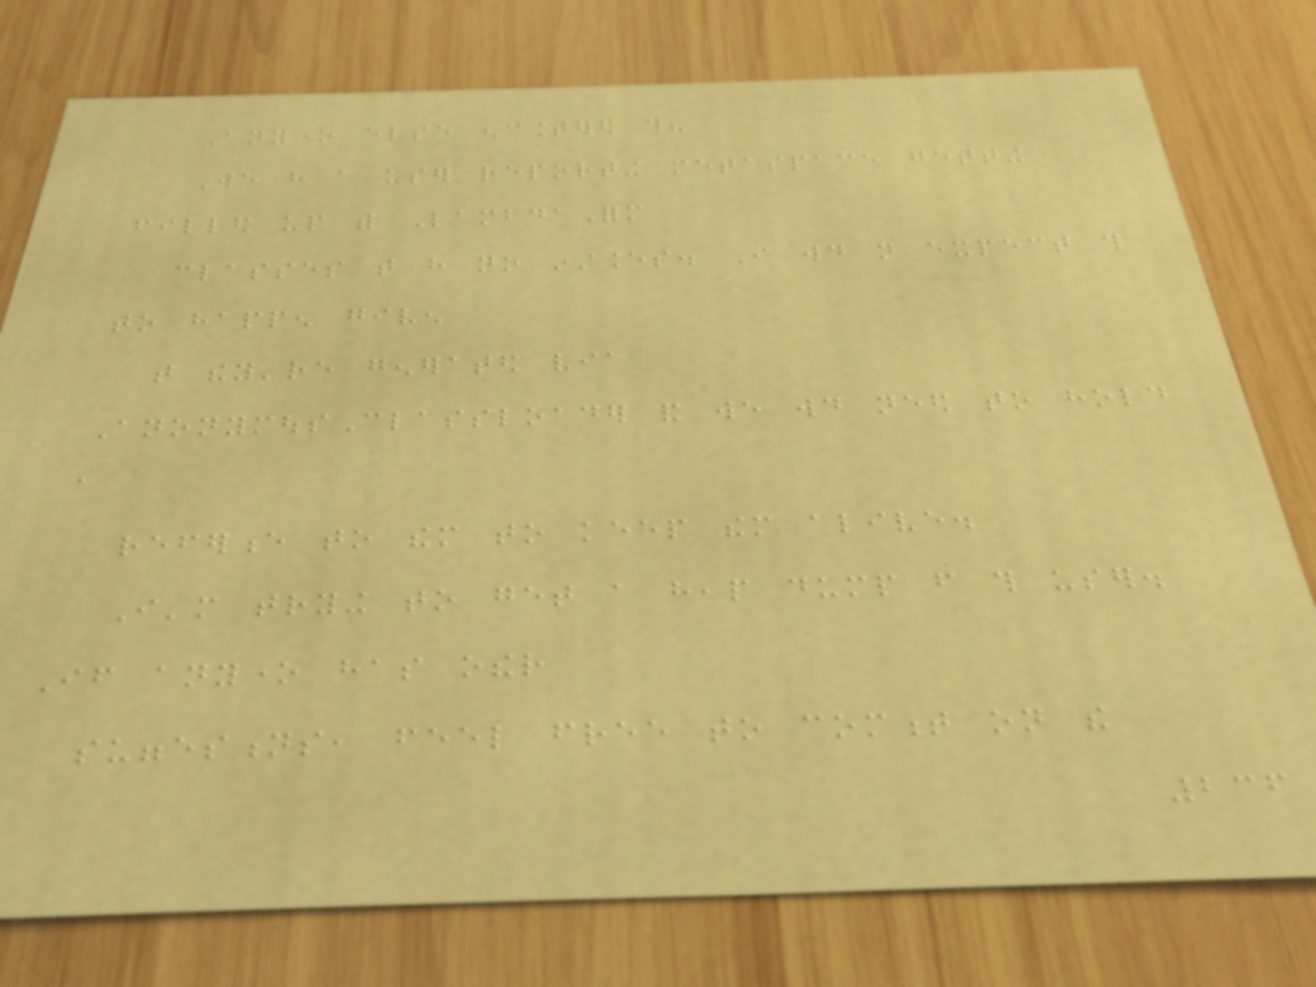Anyone else encountered this?
We have a user reporting metaspace getting
filled up with LambdaForm
classes that have no instances. I would not expect this
to happen given
that they're generated via
AnonymousClassloader and we would need to hold
a
reference to them to keep them alive.
I'm trying to get a heap dump from this user.
If anyone has other
suggestions, feel free to comment on the
236
